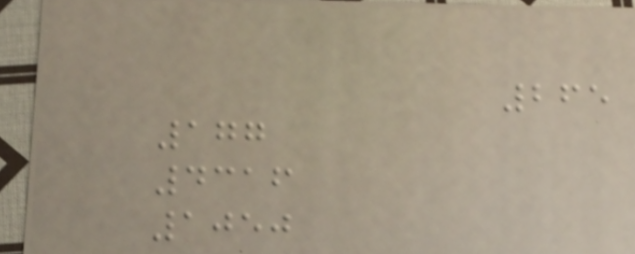265
177
4316
1050
